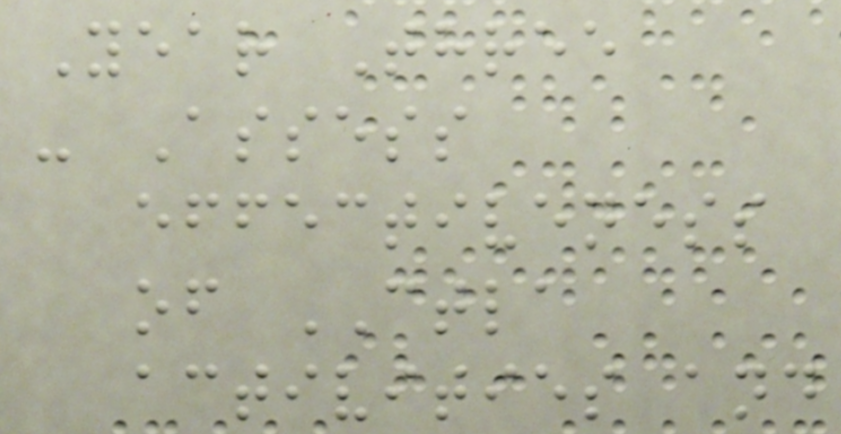Year Three
- Assess
effectiveness
of CTLA
activities and
